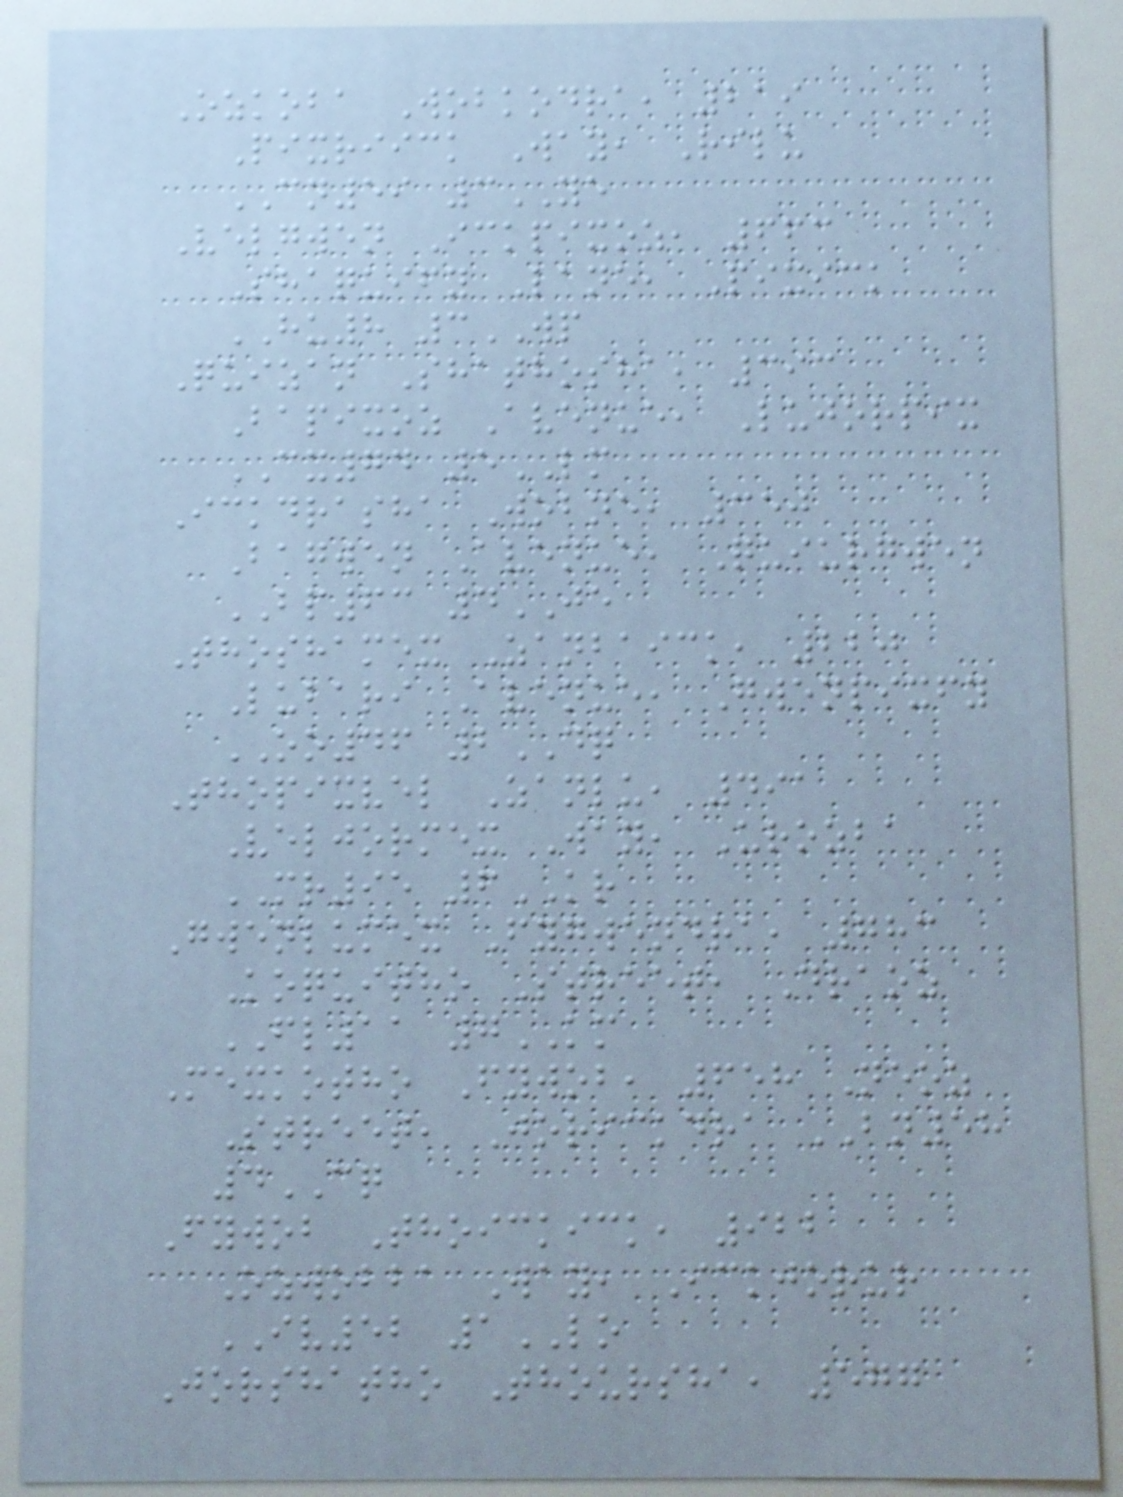Ozkoba Wobkodra, 219
Pixriick Way, Rilu
CN59 3YE
Velgwen Ickpixoz, 663
Shaquify Lane, Pixick
HU8 3WP
Quizan Shathosha, 393
Bapixoz Avenue, Lujorpix
CX74 5LM
Ickdrasha Wobne, 350
Bagwen Avenue, Quiurgwen
BP63 4JE
Thoshamex Zanbaick, 220
Lubari Avenue, Gwenpixfy
OO46 2DQ
Thopixvel Zanlu, 491
Veljormex Way, Urozba
MR95 6KR
Gwenlumex Fygwendra, 783
Koquitho Street, Draoz
FL11 7KM
Mexkotho Fywob, 658 Neoz
Street, Jorickdra BN58
4CQ
Fywob Thoickick, 922
Ozwobba Way, Ickjorur
IV52 1LO
Jorshatho Thoursha, 577
